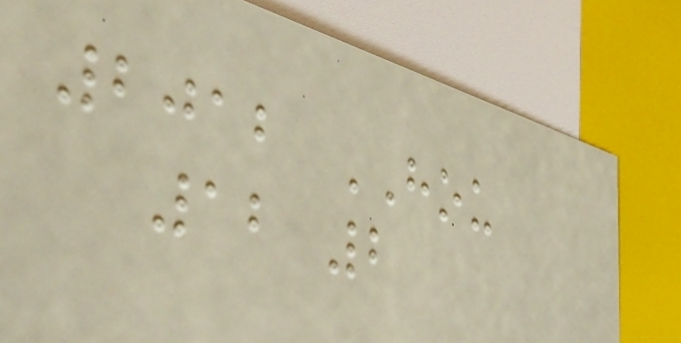2012 HOU
12 2
